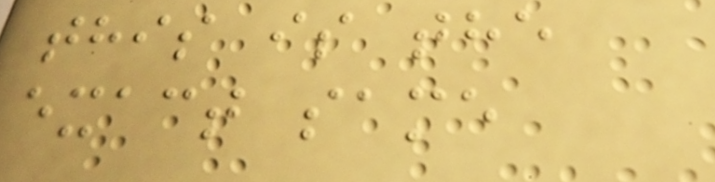this is the
exact same
